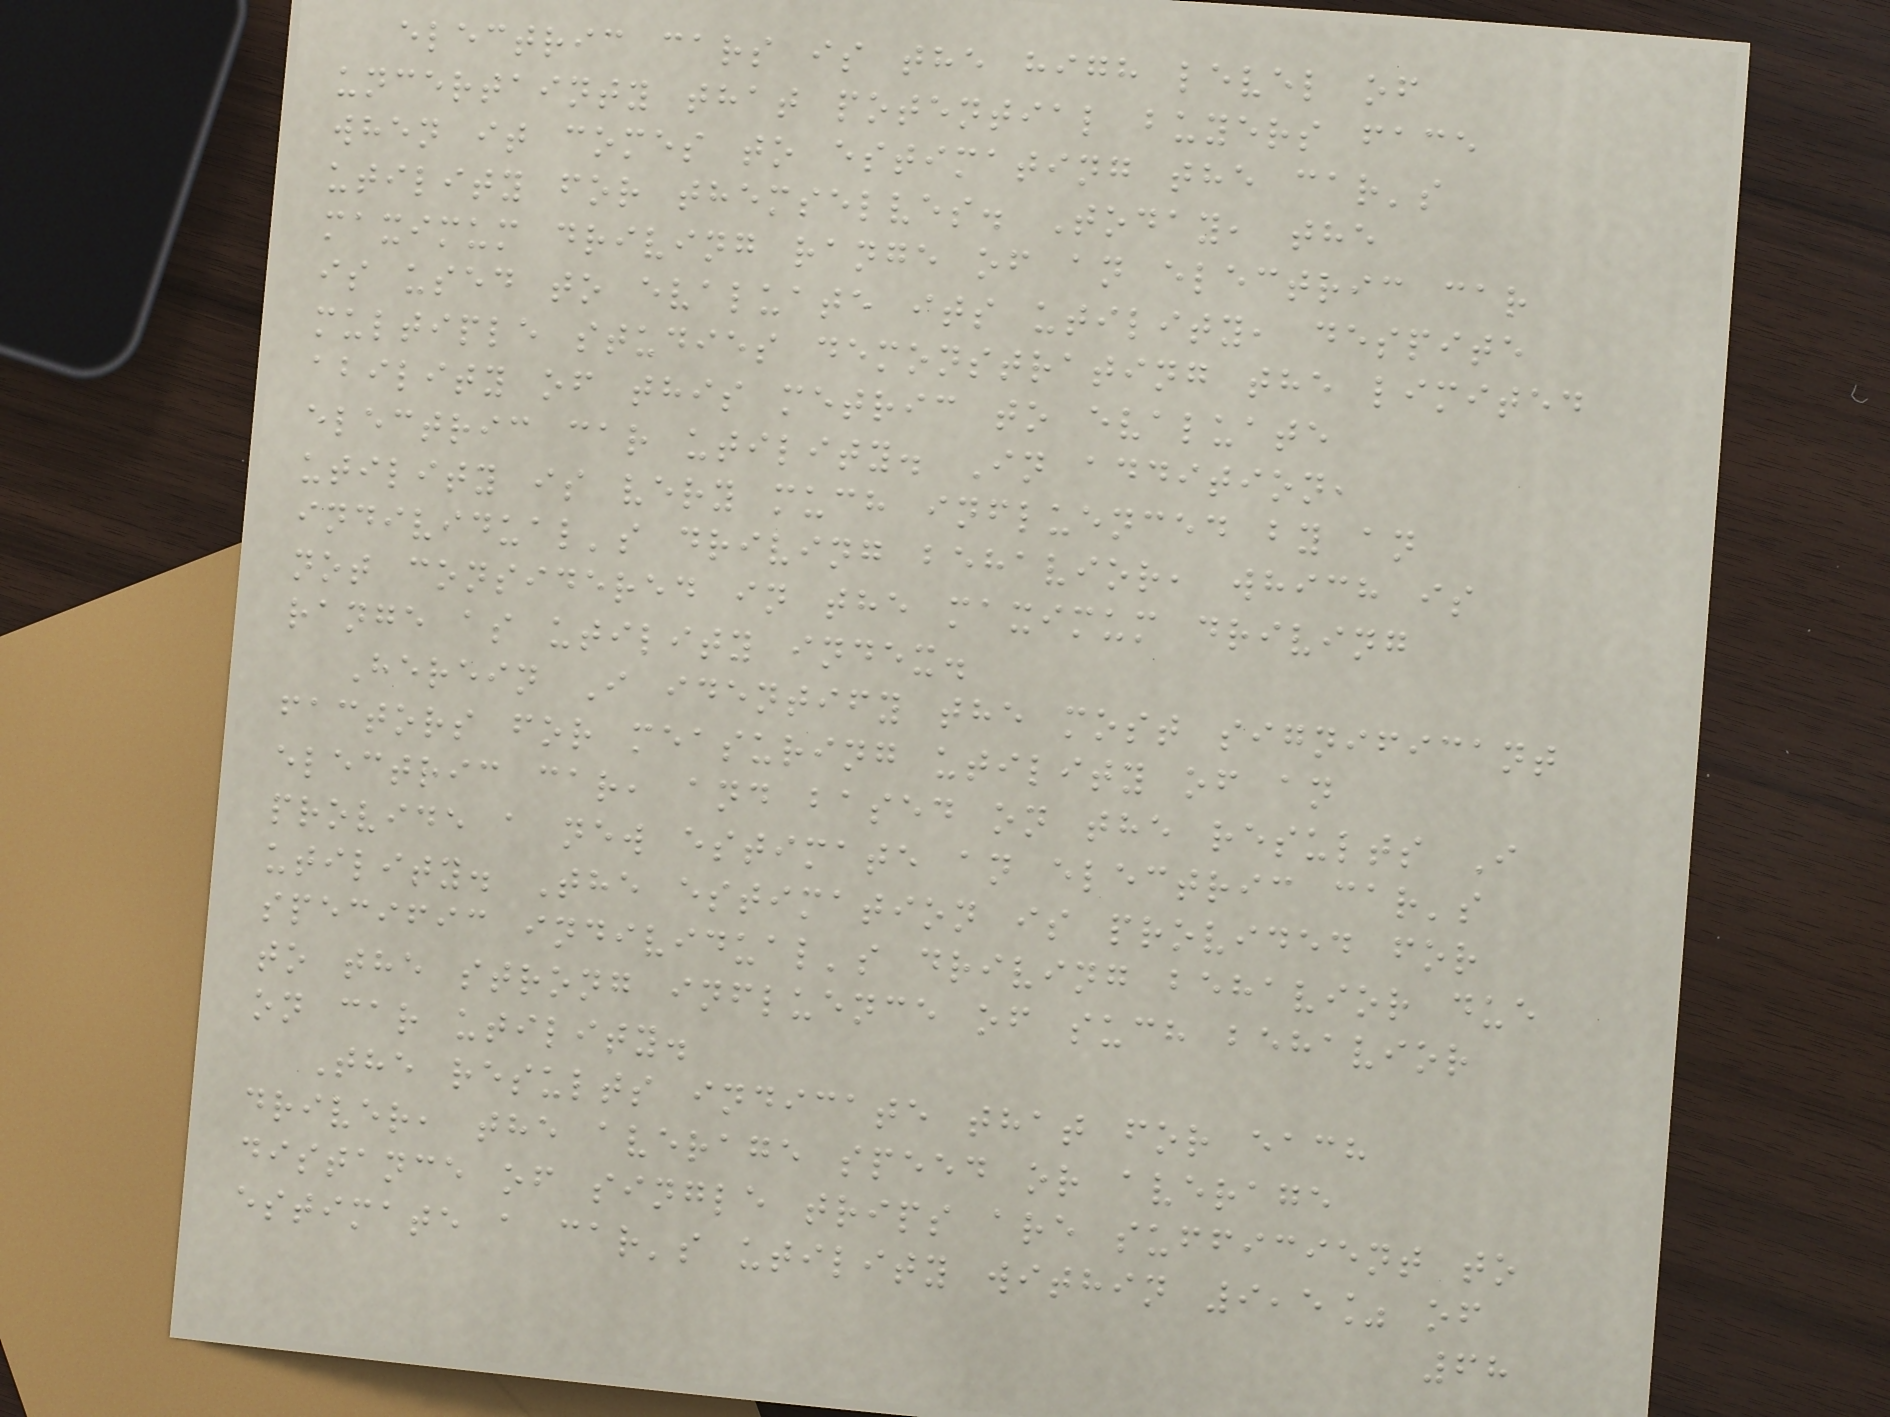electric cars is the high level of
uncertainty that potential buyers face
when it comes to estimating the car's
utility for themselves. Today, the
maximum driving range of an electric car
is used to evaluate its utility, despite
multiple studies demonstrating the limited
ability of this metric to evaluate
electric car utility. In addition,
utility is very much influenced by an
individual's driving behavior, which is
not considered in the maximum driving
range as utility index.
Herein I identify the most significant
factors for measuring utility of an
electric car, and based on the results I
provide a new estimate an electric car's
utility. The estimation is provided for
specific individual's driving behavior due
to the strong influence of such behavior
on car utility.
The results indicate that for each
driver, the average speed or average
distance of single trips are sufficient to
estimate a car's utility within 9,5% of
68
